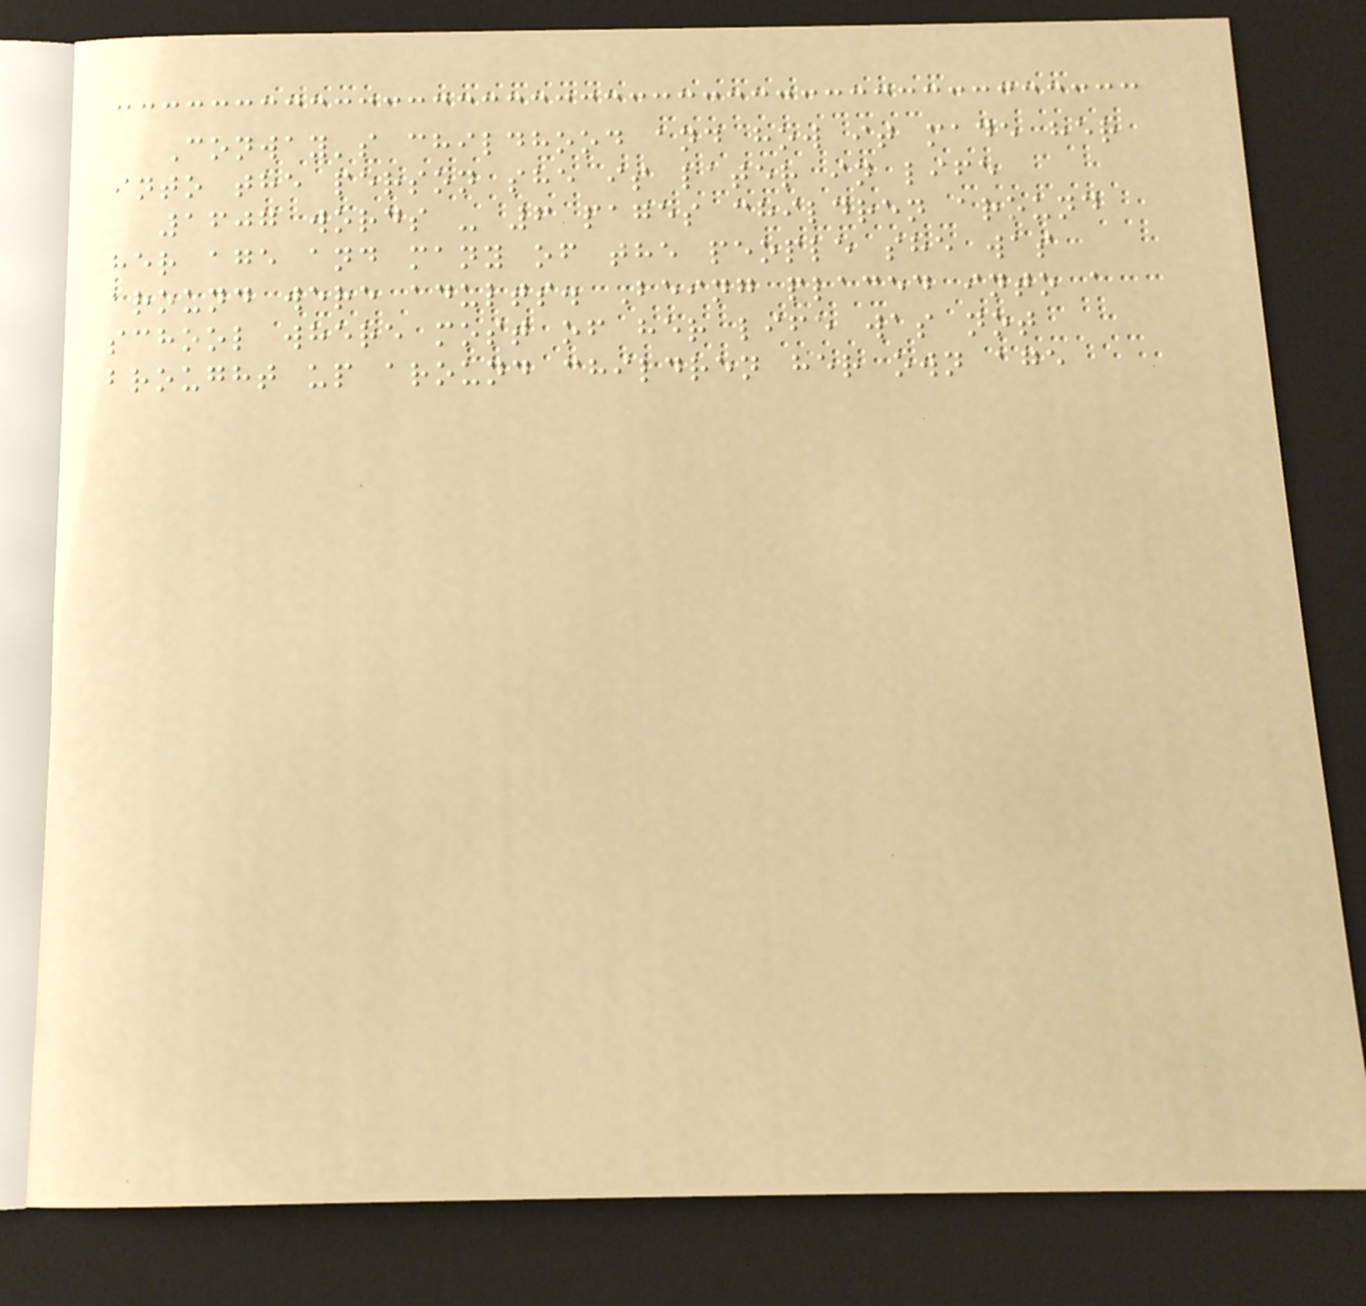Conway's childhood and how it made her
into the person she is later in life
1607 words - 6 pages children around
her age and many of the people she was
around were adults. Being placed into a
school where most of her life was not
brought up around children her own age
